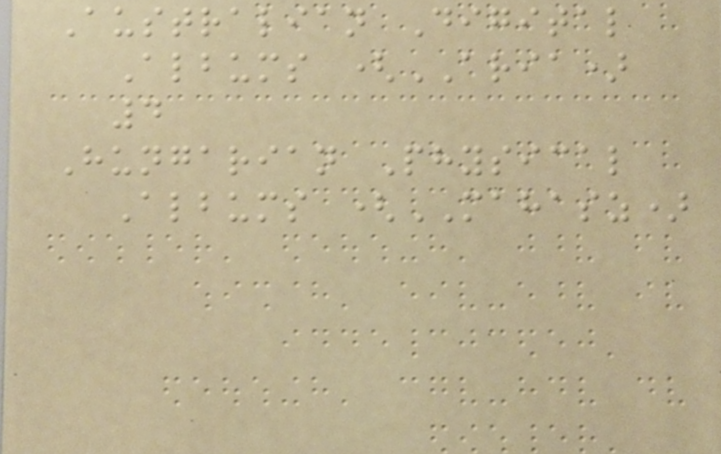Australian Digital
Albums (ARIA)
4
Hungarian Physical
Albums (MAHASZ)
